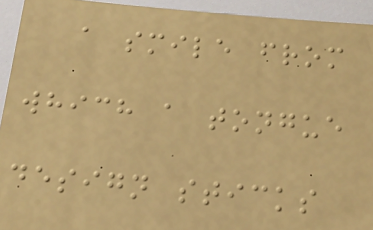a smile from
which a tongue
design sticks
